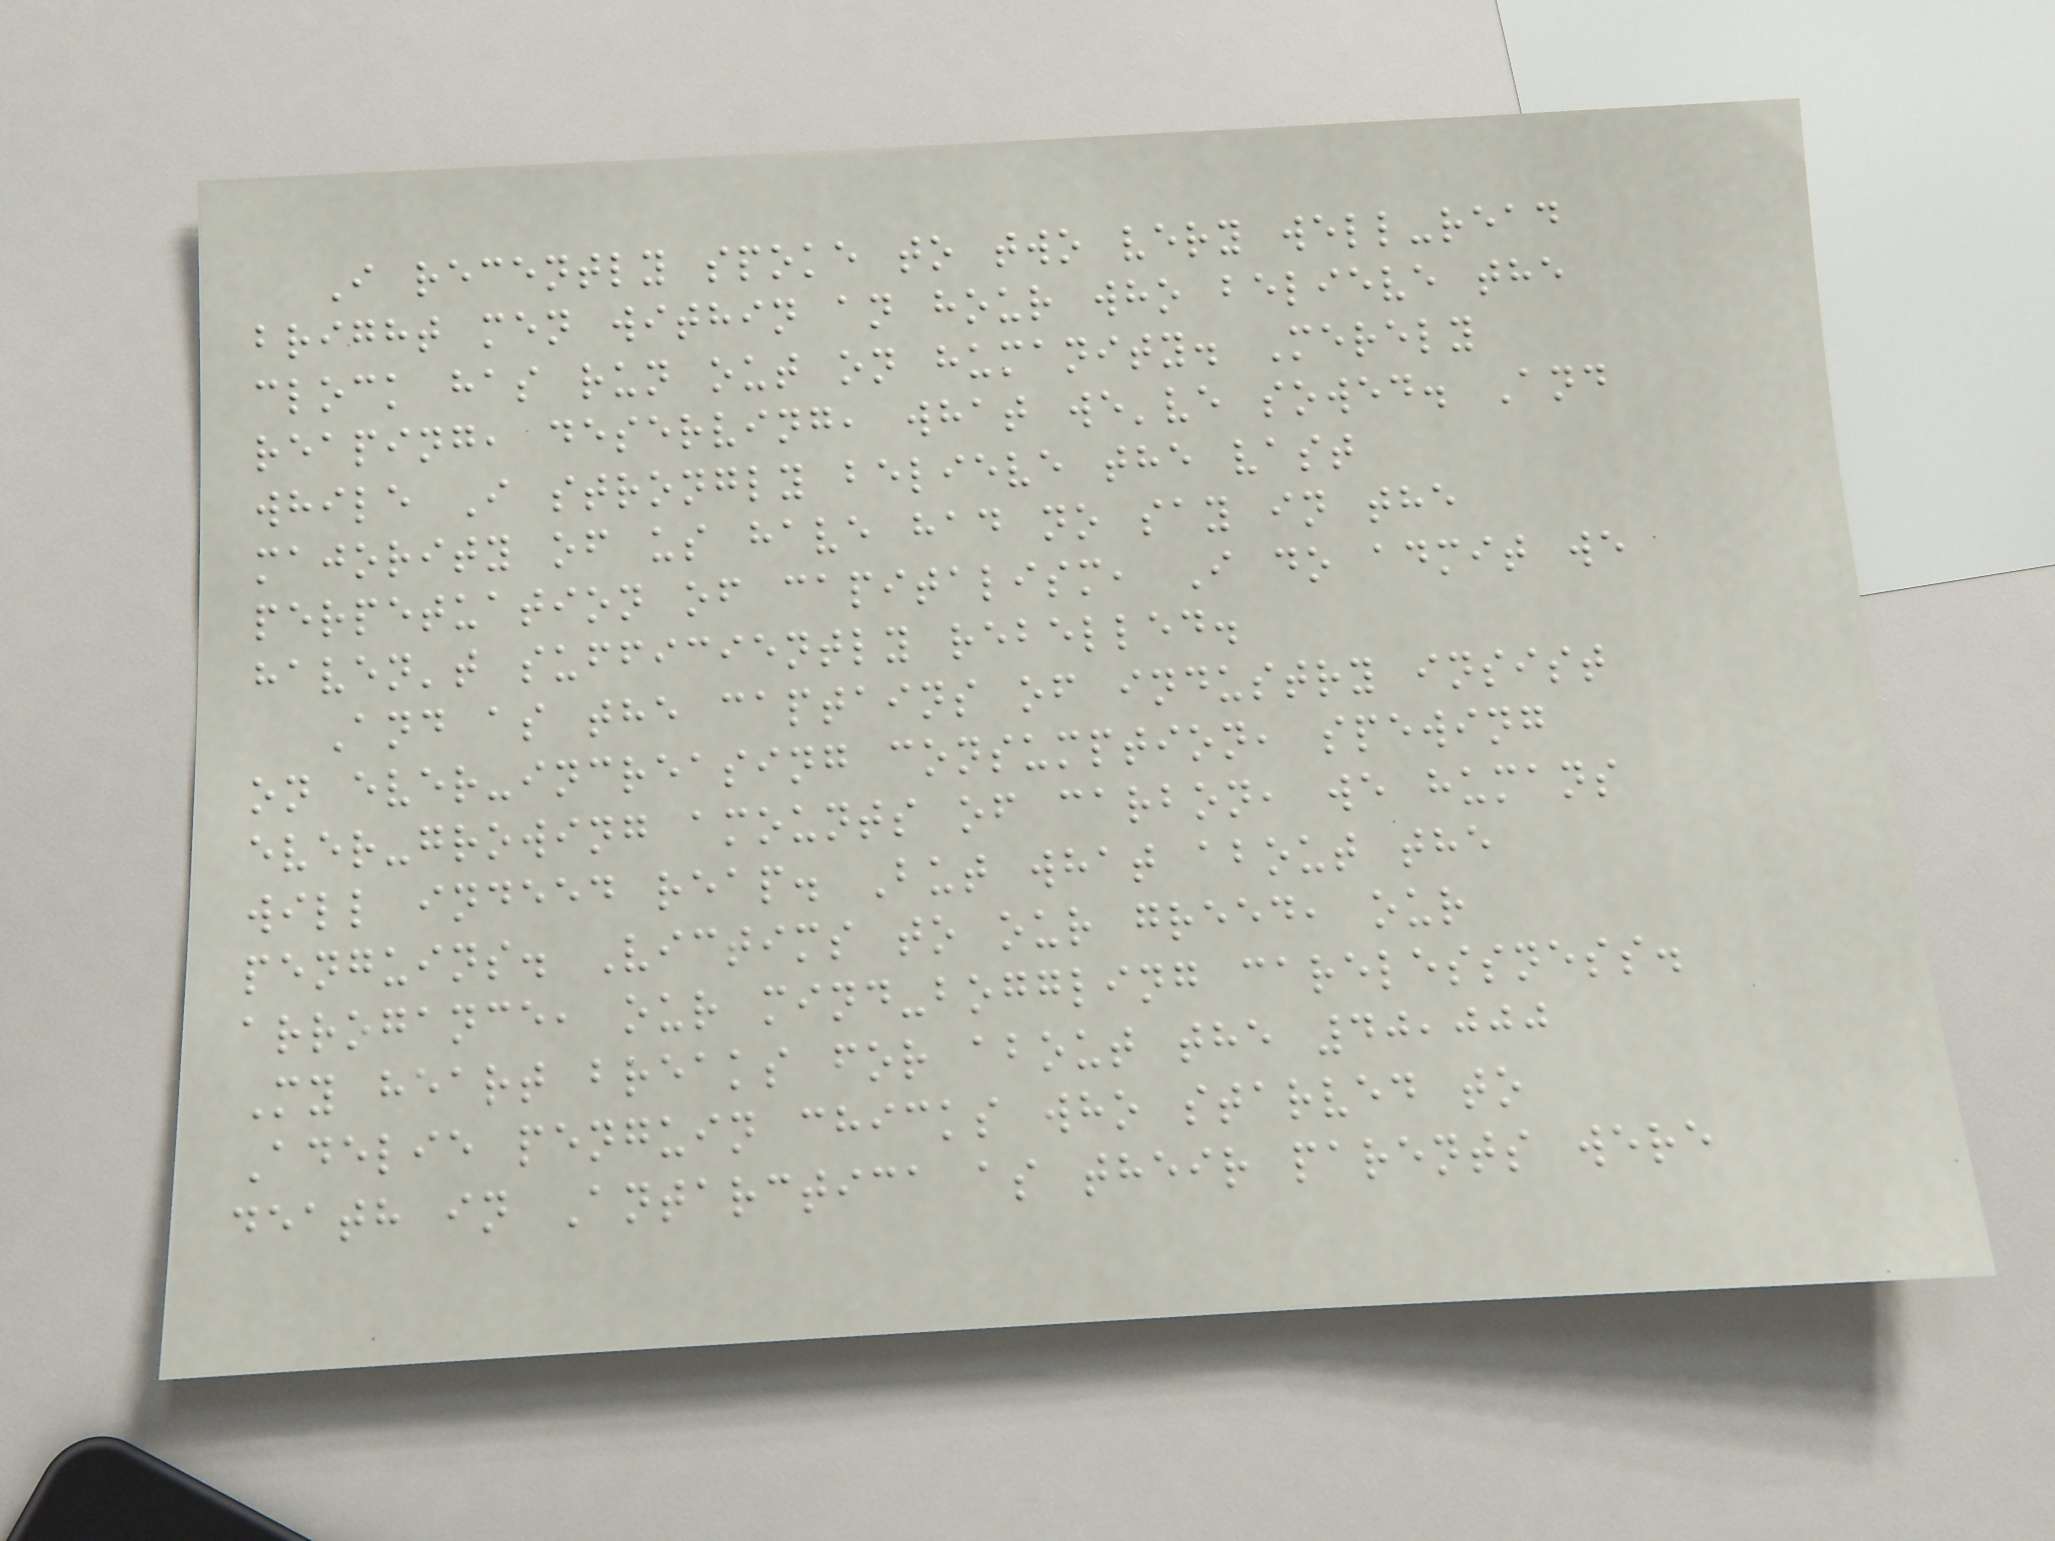I recently spoke to two very well-read
bright men within an hour who believe the
clock has run out on humanity. Merely
reaping, deserving, what we've sowed. And
while I strongly believe the vast
majority of us have had no say in the
perpetuation of capitalism, I do admit we
haven't sufficiently rebelled.
And as the captains of industry insist
on ever-increasing consumption, spewing
ever-growing amounts of carbon, we humans
will indeed reap. But what about the
penguins. Victims to our greed, our
arrogance, our mind-boggling carelessness.
My heart breaks for about the 40,000
Adelie penguin chicks who starved to
death in Antarctica as their parents were
